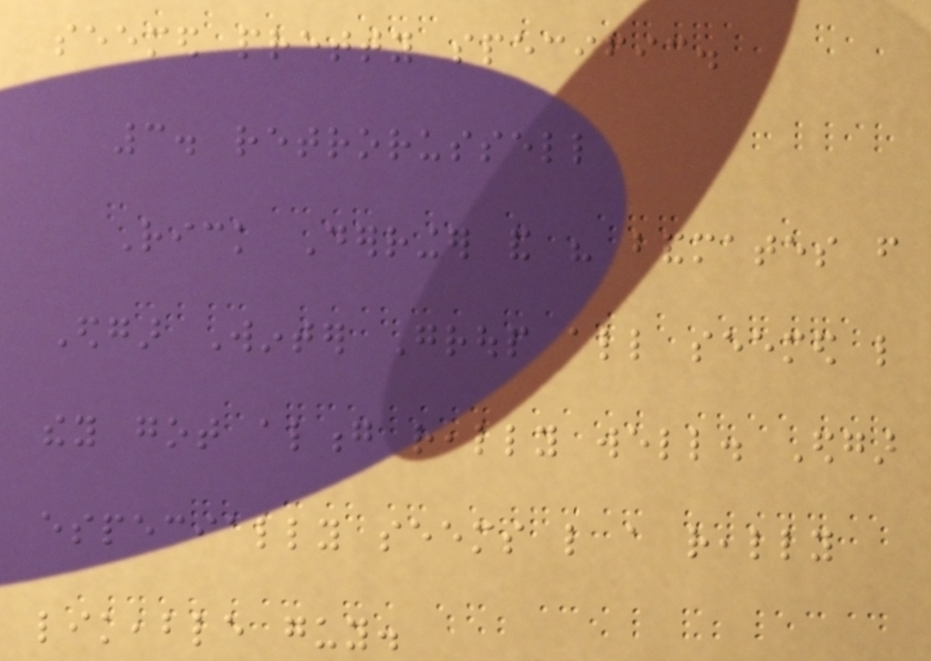seemed pretty specific.
3. retrorussell
Rick Derringer and his bandmates from
Edgar Winter Group all seemed like
they got along really well. Edgar
especially seems like a really
likeable guy.
